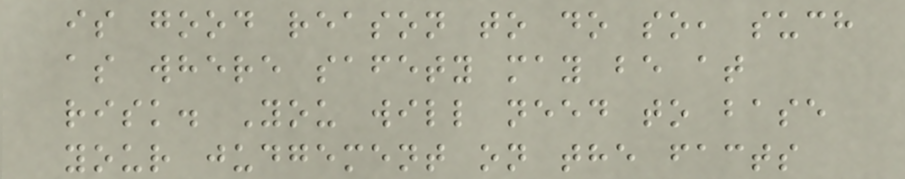is good reason to do so, such
as where safety may be at
risk. You will need to base
your judgement on the facts
